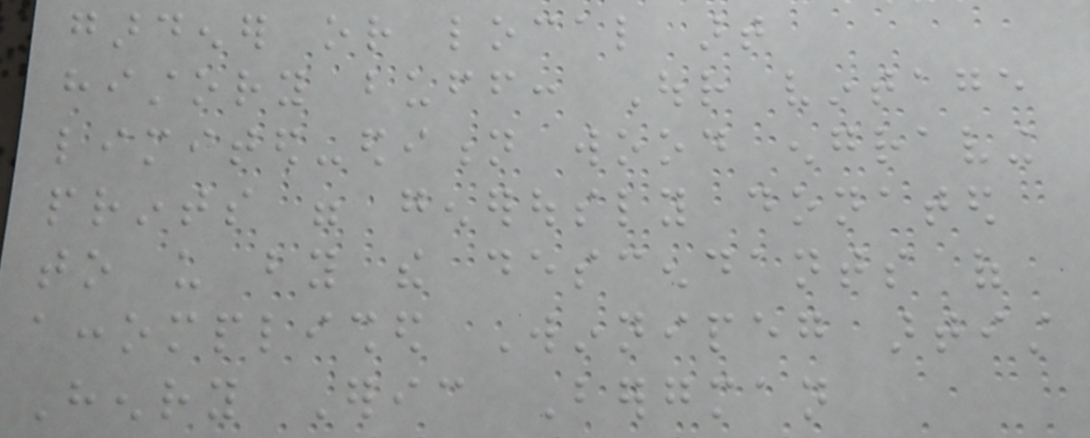gardener or local art
history buff: Our vintage
limited-edition wood engraving
prints were generously donated
to us by the descendants of
accomplished Winnipeg artist
Henry Eric Bergman
